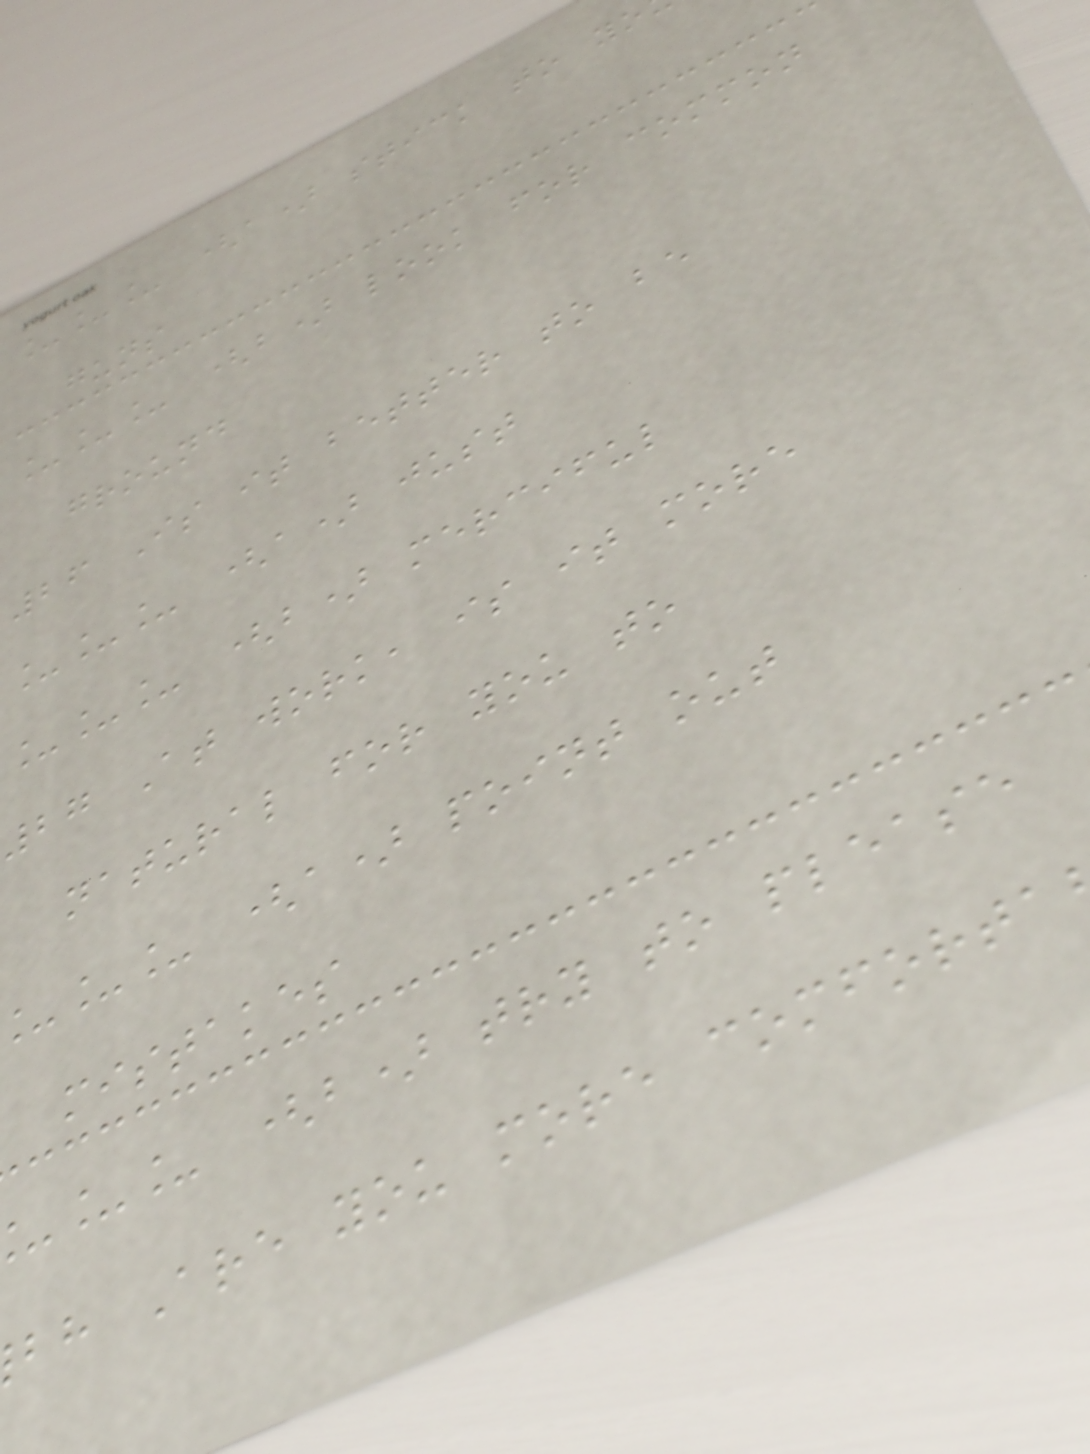___ (a) stick to yo
guns
___ (b) look for common
ground
26 Is it better to be
___ (a) just
___ (b) merciful
27 At work, is it more
natural for you to
__ (a) point out
mistakes
__ (b) try to please
bh Are you more comforta
